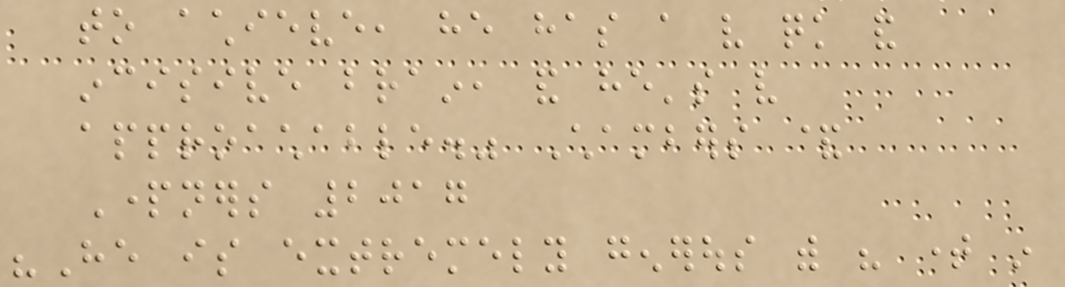to achieve, he has a very quick and
incisive brain, and he's very
approachable." Chambers &
Partners 2017
"He is extremely generous with his time in
